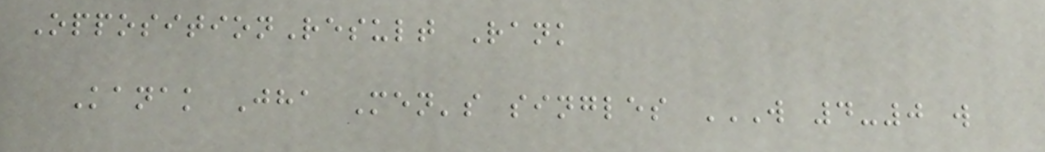OppositionResult Rank
Kanak Jha Men's singles W 4-0 W
